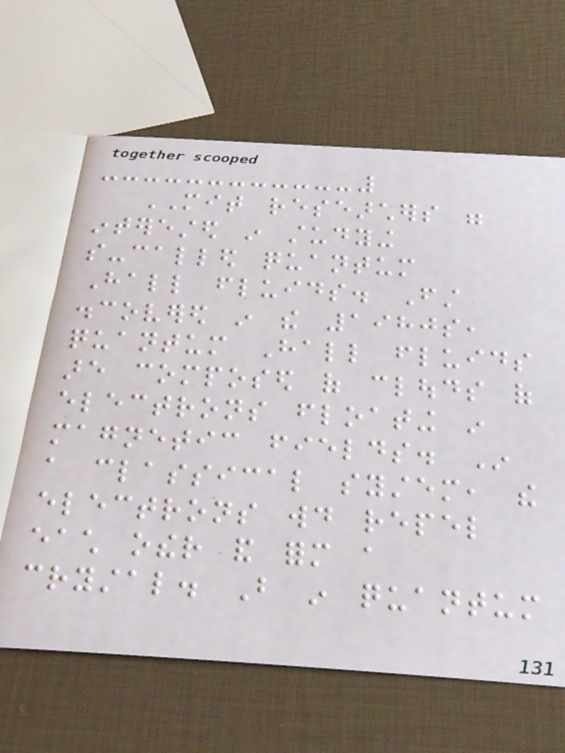MIT researchers were
interested in studying
so-called quantum
Hall fluids. First
discovered in the 1980s,
quantum Hall fluids
are composed of clouds of
electrons floating in
magnetic fields. In
a classical system, the
electrons would repel
each other and form a
crystal. But in quantum
